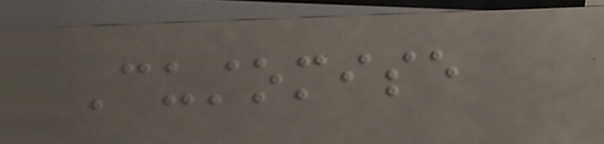Customise
